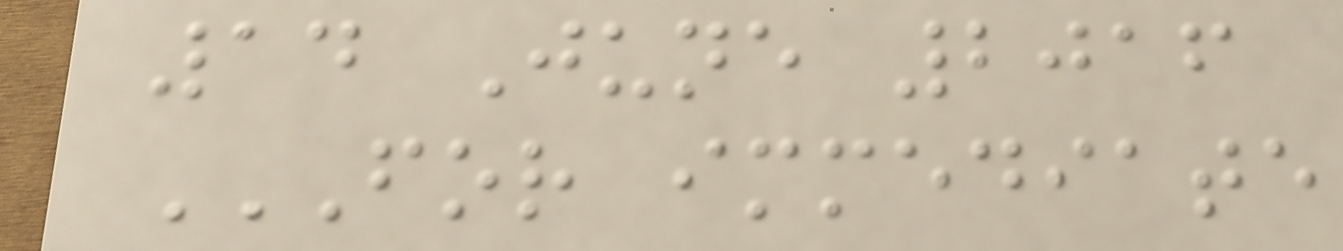14 June 2016
FOR IMMEDIATE
